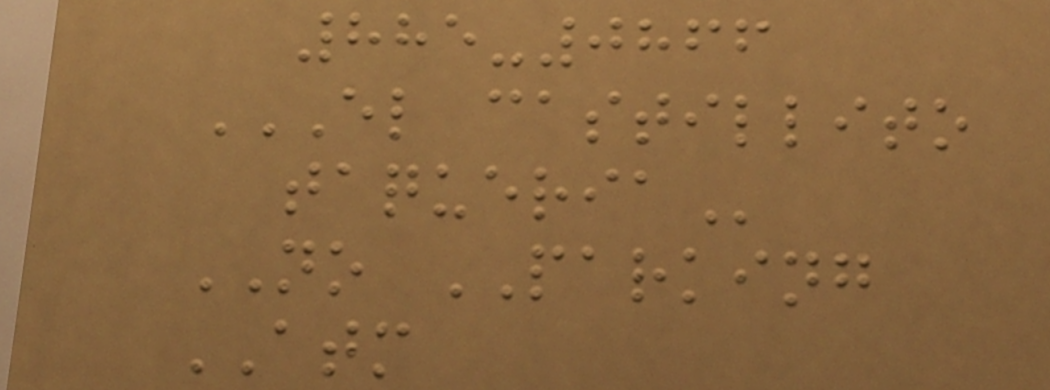885-0866
EL CASTILLITO
TAQUERIA
NO PARKING
ATM
